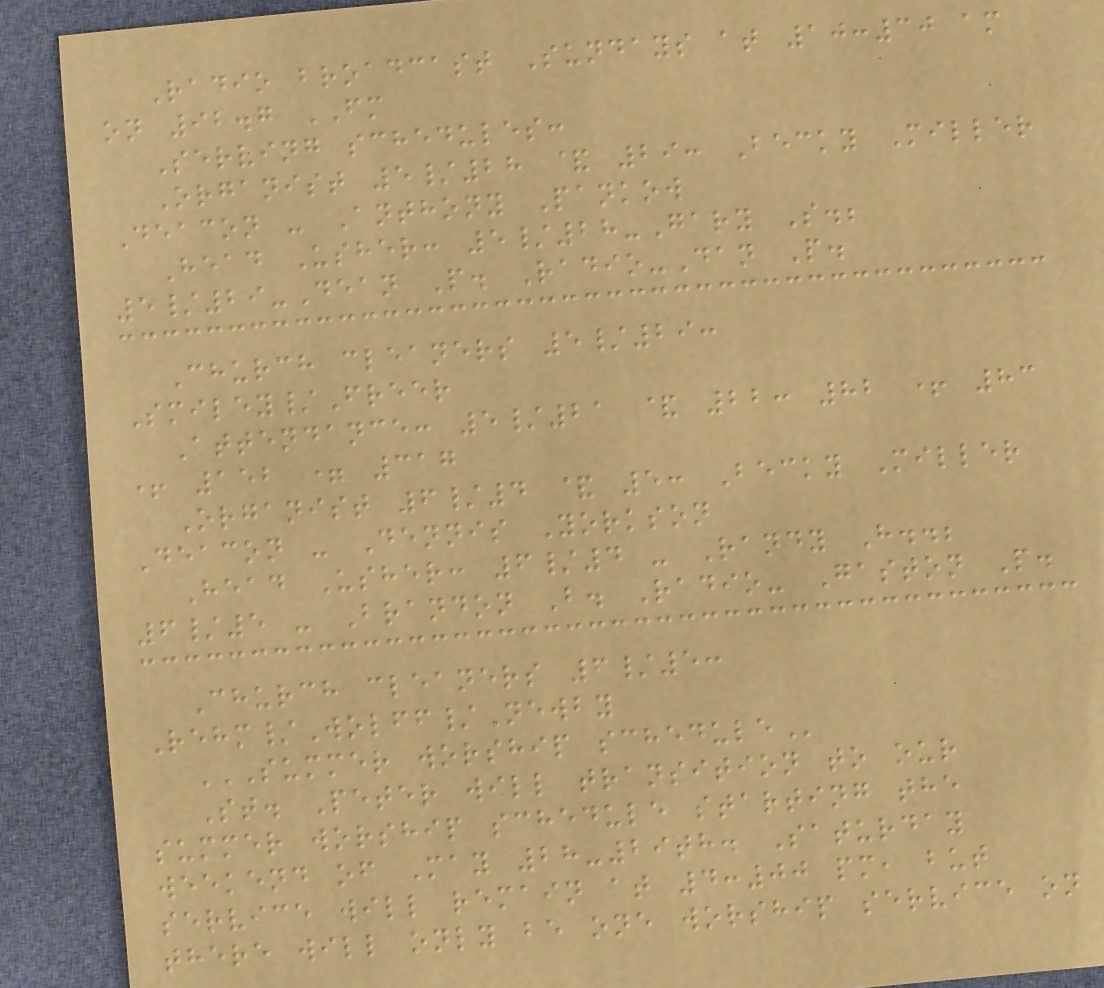Radio broadcast Sundays at 10:30 am
on 92.7 FM
Serving schedules:
Organist 5/28 & 29: Becky Miller
Deacon - Anthony Pankow
Head Usher: 5/28-Gary S.;
5/29-Dean P. Radio-Dan P.
Church cleaners 5/29:
Smiley/Freer
Attendance: 5/21 & 22: 82 + 83
+ 152 = 317
Organist 6/4 & 5: Becky Miller
Deacon - Dennis Yorkson
Head Usher: 6/4 - Randy H..;
6/5 - Brandon B. Radio- Gaston P.
Church cleaners 6/5:
Rehm/Wolff/Newby
SUMMER WORSHIP SCHEDULE
St. Peter will transition to our
summer worship schedule starting the
weekend of May 28-29th. Saturday
service will remain at 4:00 pm, but
there will only be one worship service on
